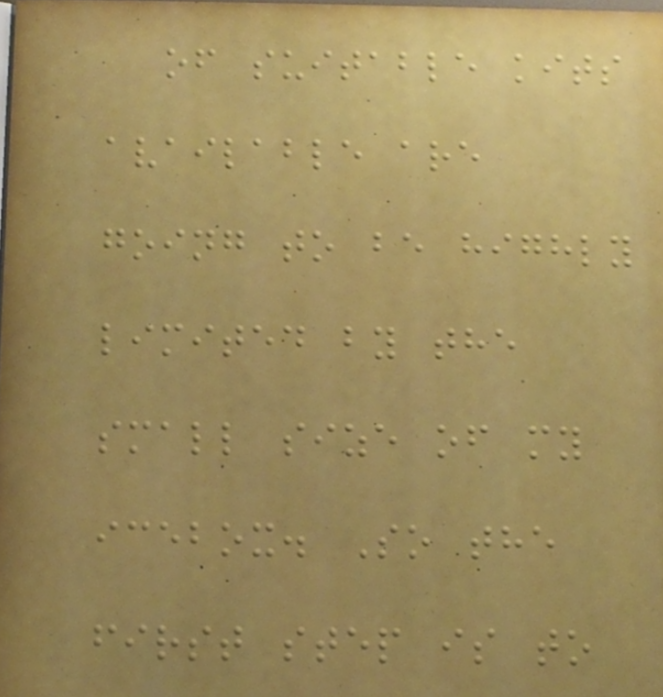of suitable kits
available are
going to be highly
limited by the
small size of my
icebox. So the
first step is to
